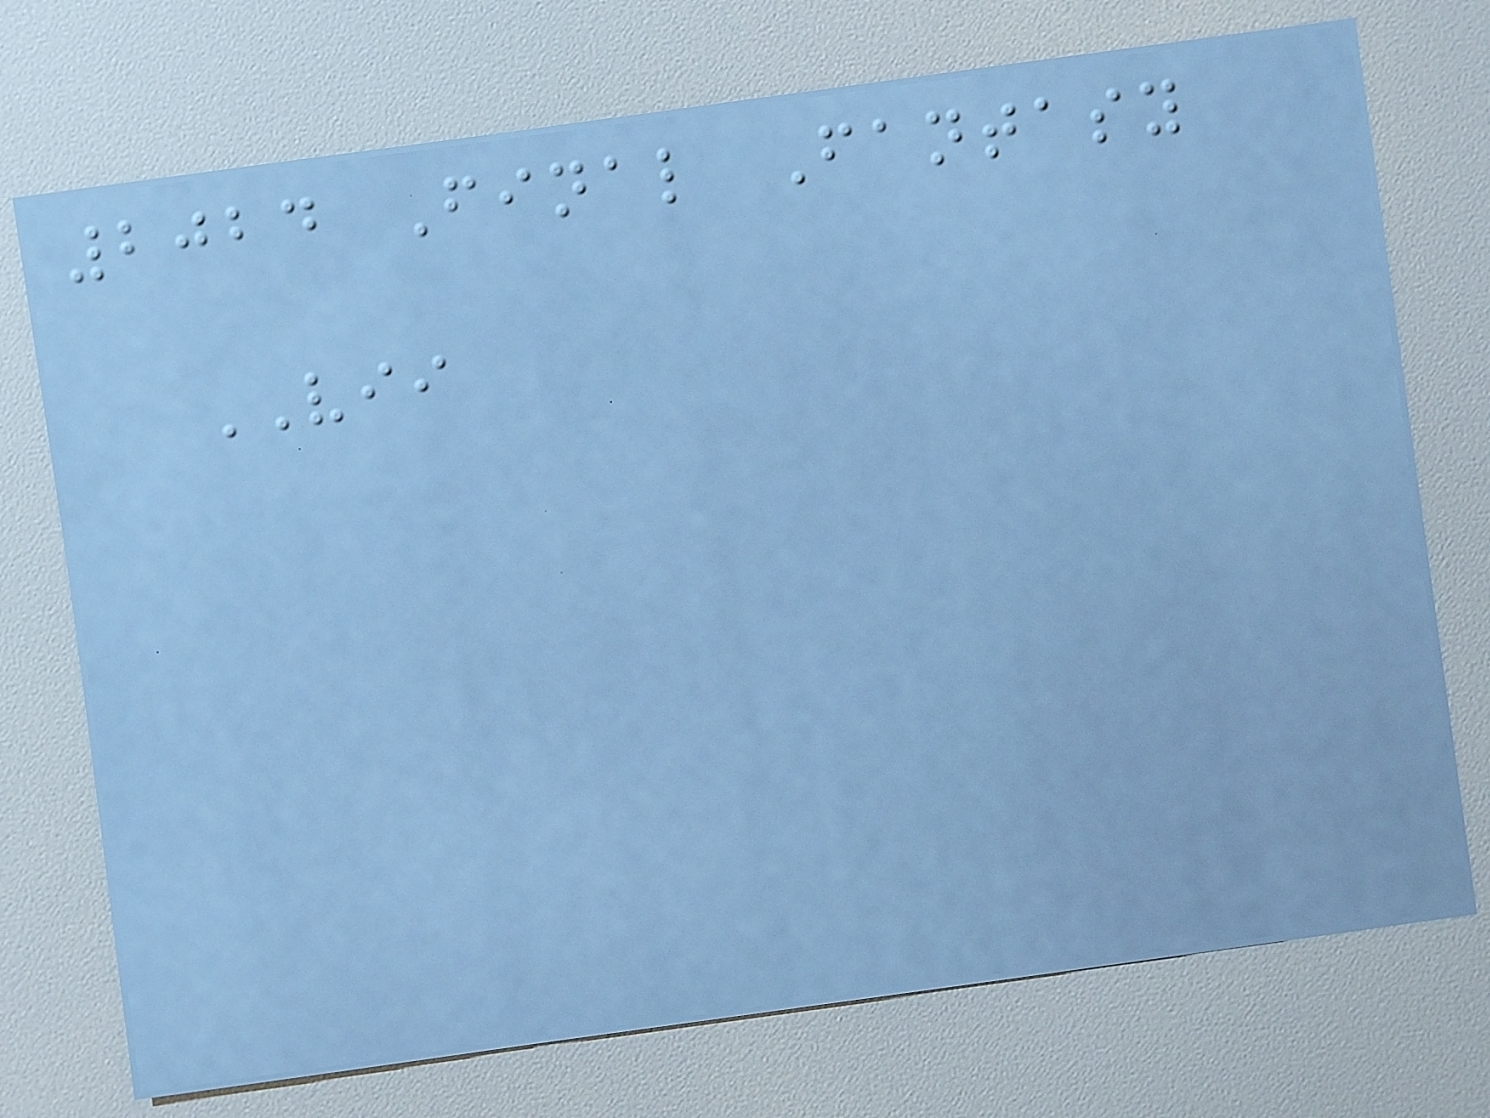2024 Final Fantasy
VII
